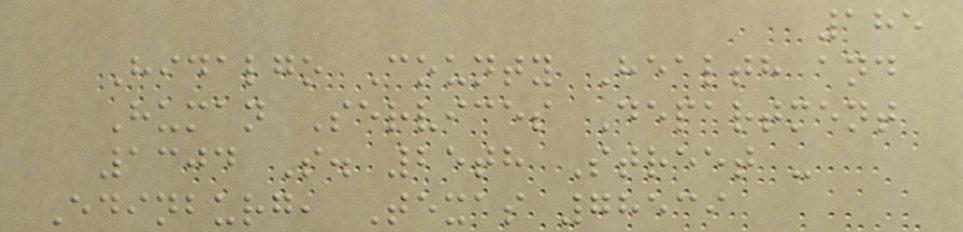185
Hidalgo County Health and
Human Services Department
1304 S. 25th Street -
Edinburg, Texas 78539
